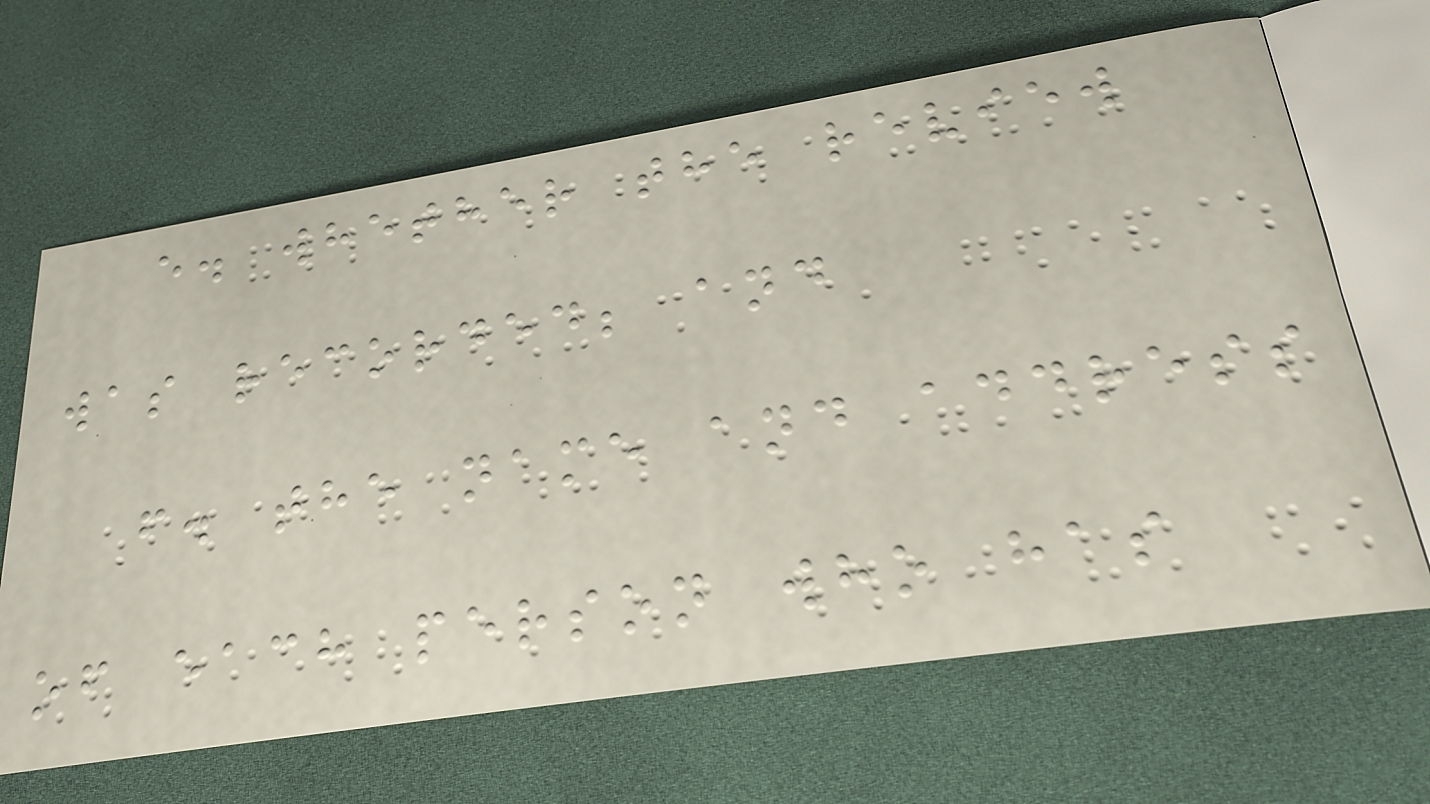e. whether the review
was recorded; and
f. the name and address
of each person who has
